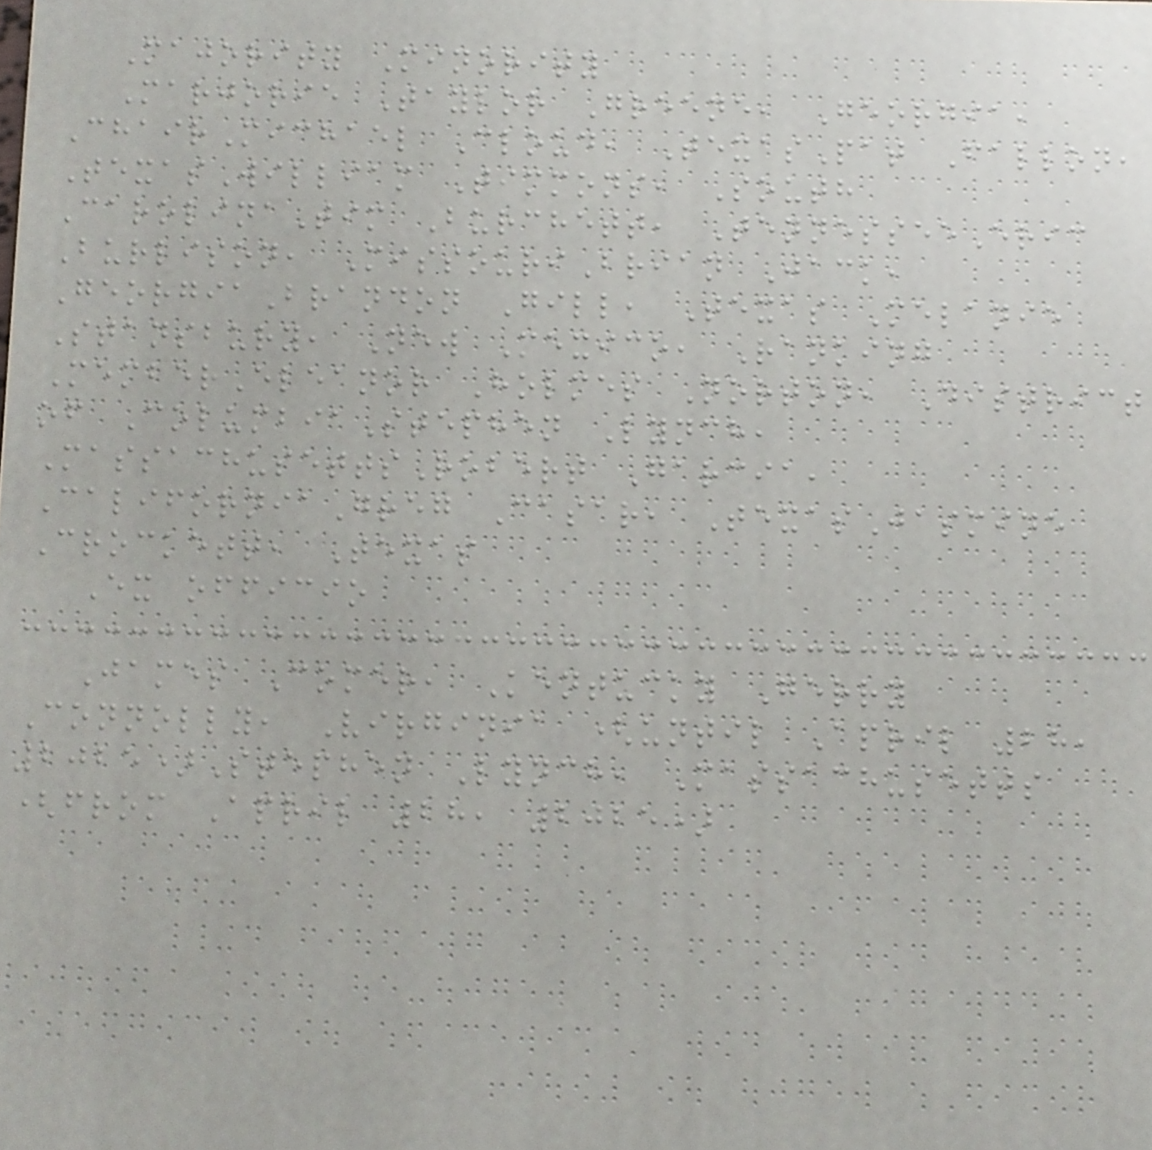Majority Minority
Marjorie Taylor Greene, Georgia,
ChairMichael Cloud, TexasPat Fallon,
TexasWilliam Timmons, South
CarolinaTim Burchett, TennesseeEric
Burlison, MissouriBrian Jack,
GeorgiaBrandon Gill, Texas Melanie
Stansbury, New Mexico, Ranking
MemberEleanor Holmes Norton, District
of ColumbiaStephen Lynch,
MassachusettsRobert Garcia,
CaliforniaGreg Casar, TexasJasmine
Crockett, Texas
Ex officio
James Comer, Kentucky Gerry
Connolly, Virginia (until April 28,
2025)Stephen Lynch, Massachusetts
(from April 28, 2025)
